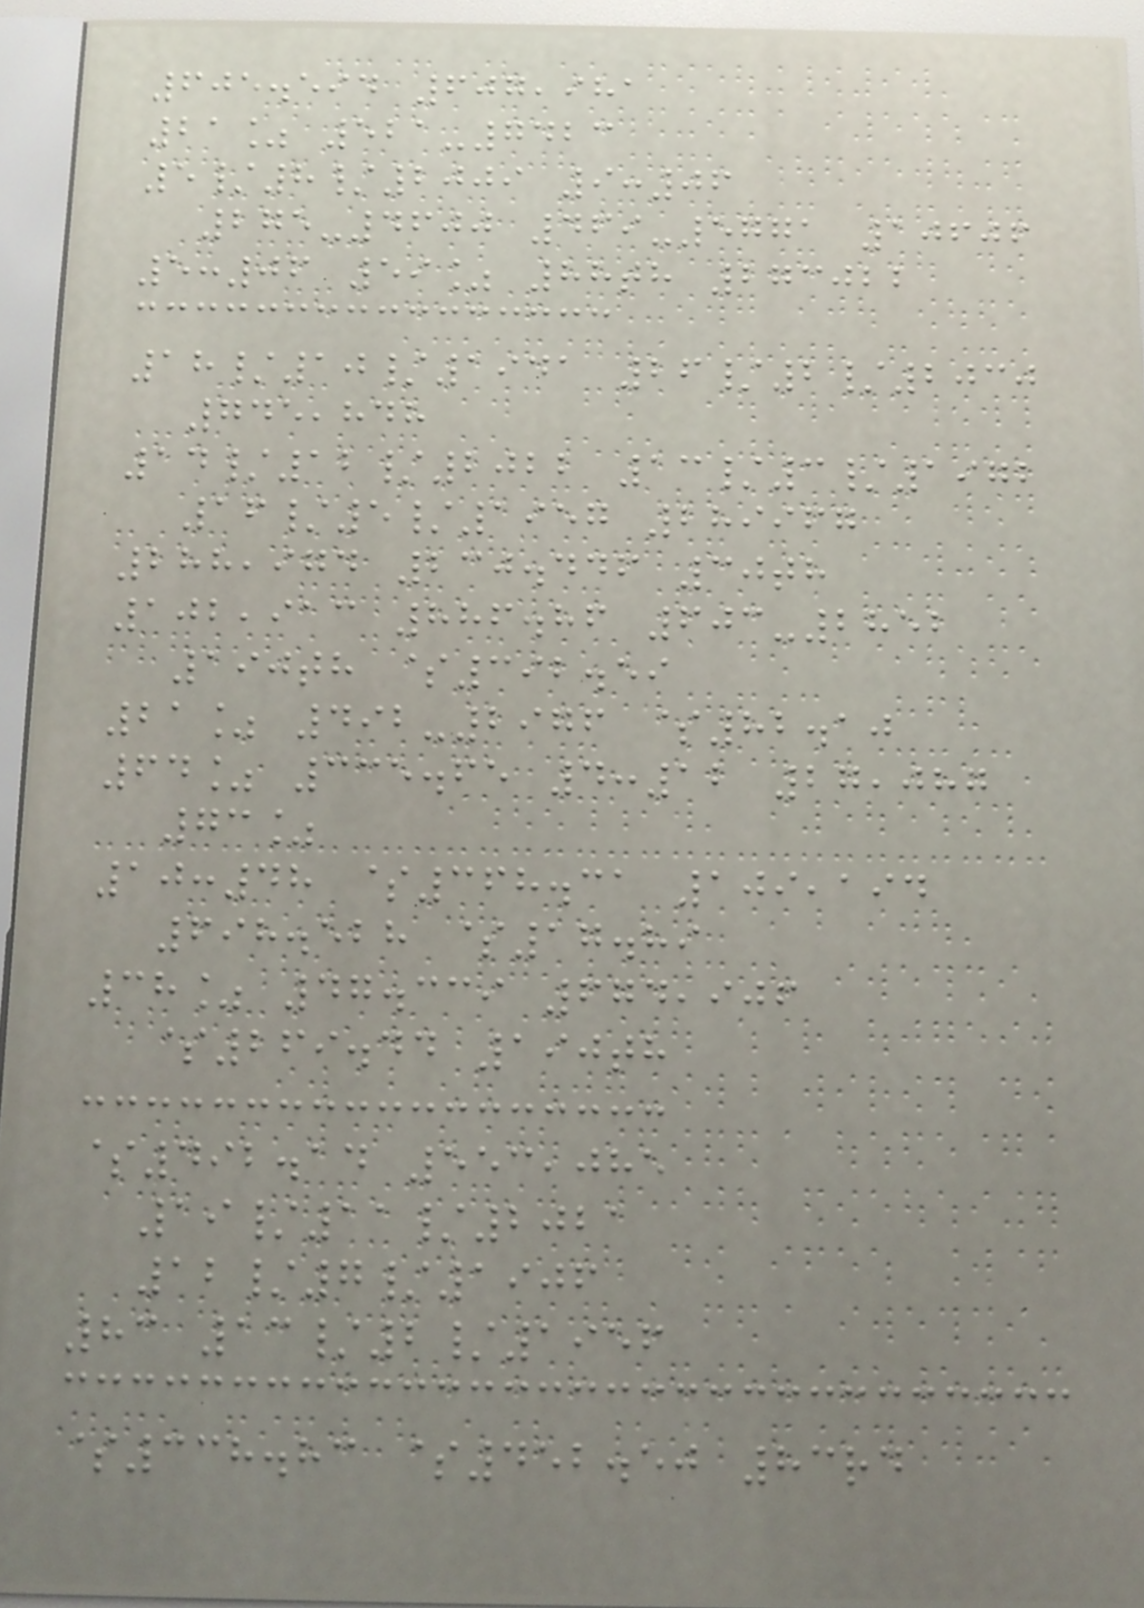605.594 607,981
21% 521-7423
5/8/2009 9:06
275-4600 469-5771 10606
5:06 59% 88th 273022
18/10/1941 26/2/2030
745,848
14/12/2022 13/3/1972
16/5/1957 289967
288,974 230.446 30th
102,913 886.86 603-2852
190th $392.59
21% 492-2976 $82.10
64% 335.65 4:12 27,087
73%
10:48 $368.31 109,194
698.528 $17.89
38% 47.339 674,906
$269.44 190th
$492.14 553,085
19/11/2021
12/7/1906
83 13/2/1956
$338.83 $452.50 83rd
